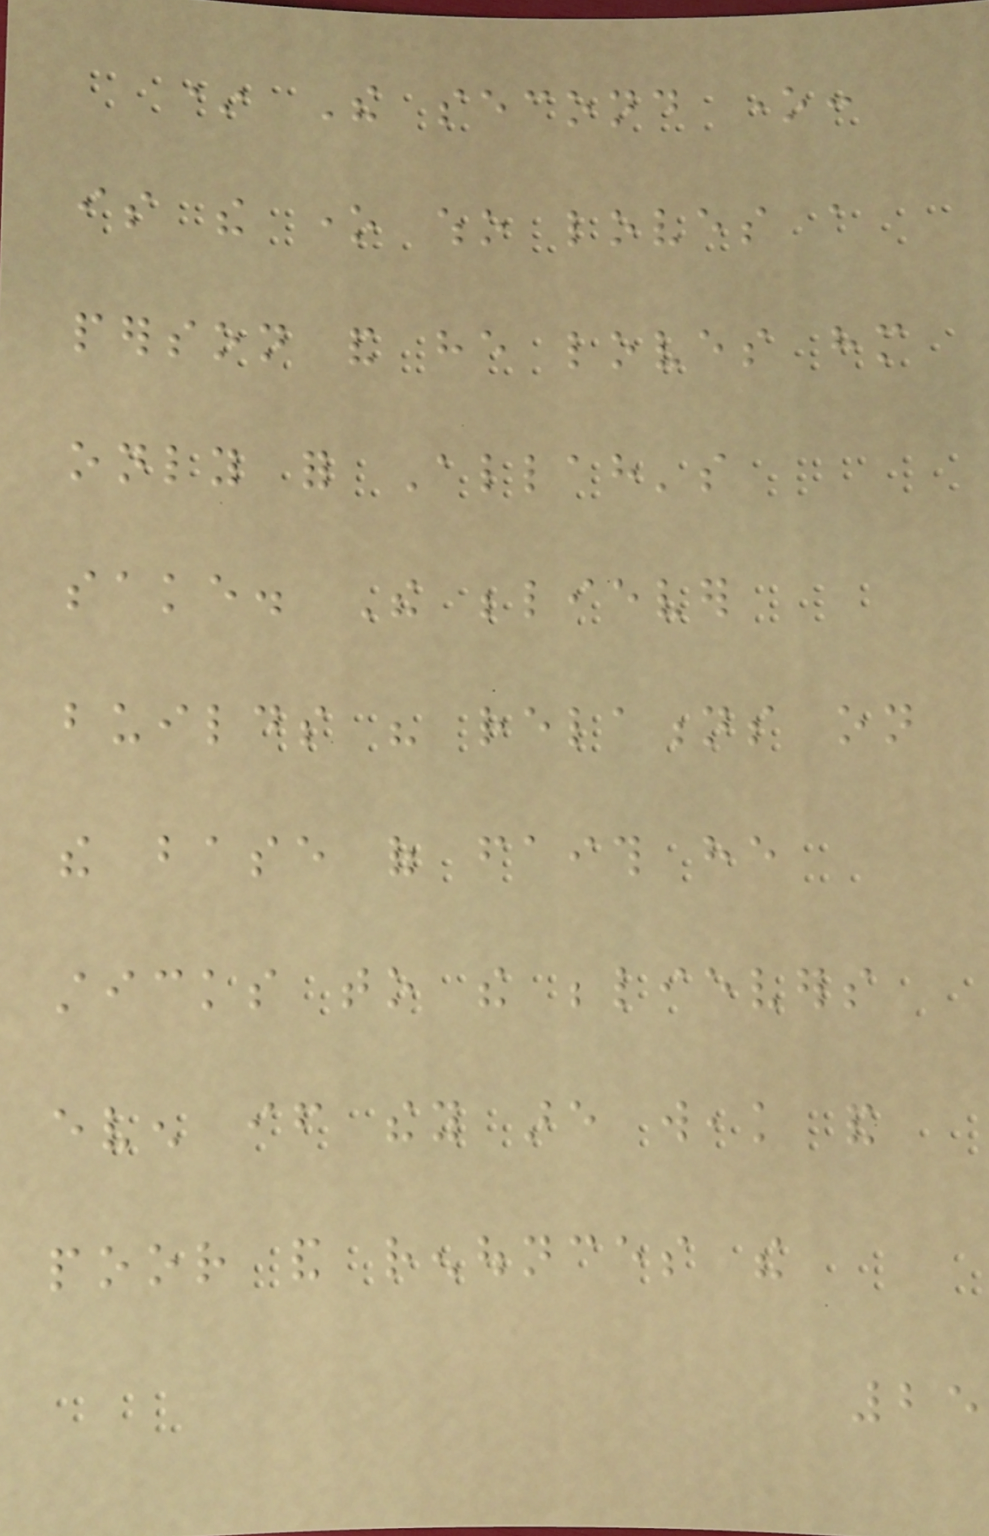* The second one:
is the one who loves a
person and he loves him
only for Allah's
sake. The believer
builds his relations on
the base of faith he
sticks to the believers
even if they are weak and
poor and renounces the
25
